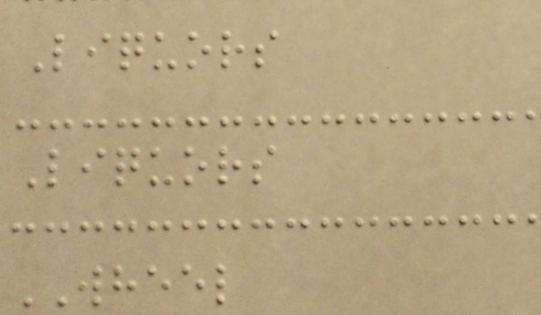Liquors
Liquors
WHEEL
